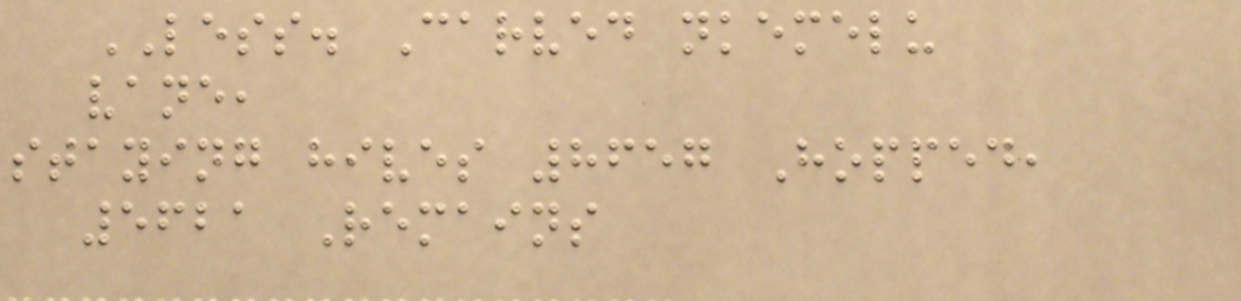LESS. Carved nkemelu
vane,
staying hives 8657 Hopped,
5621 Remains
